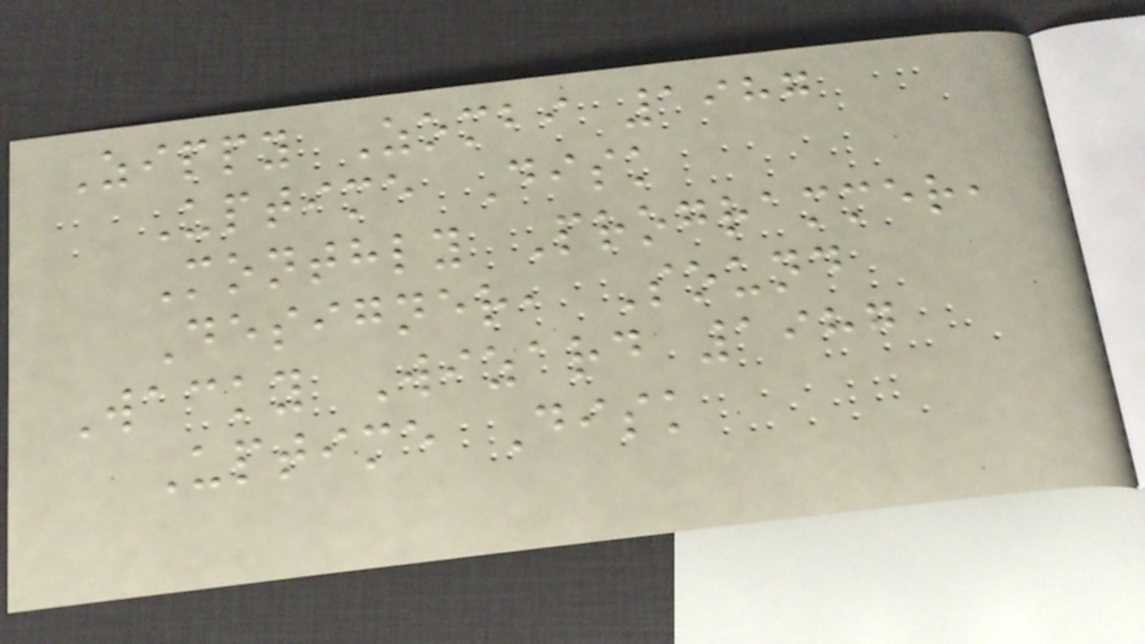Zippy Zombi 1987
Uptime Disk
Monthly Programmer,
Designer, Sound
Wacky Wizard 1987
Uptime Disk
